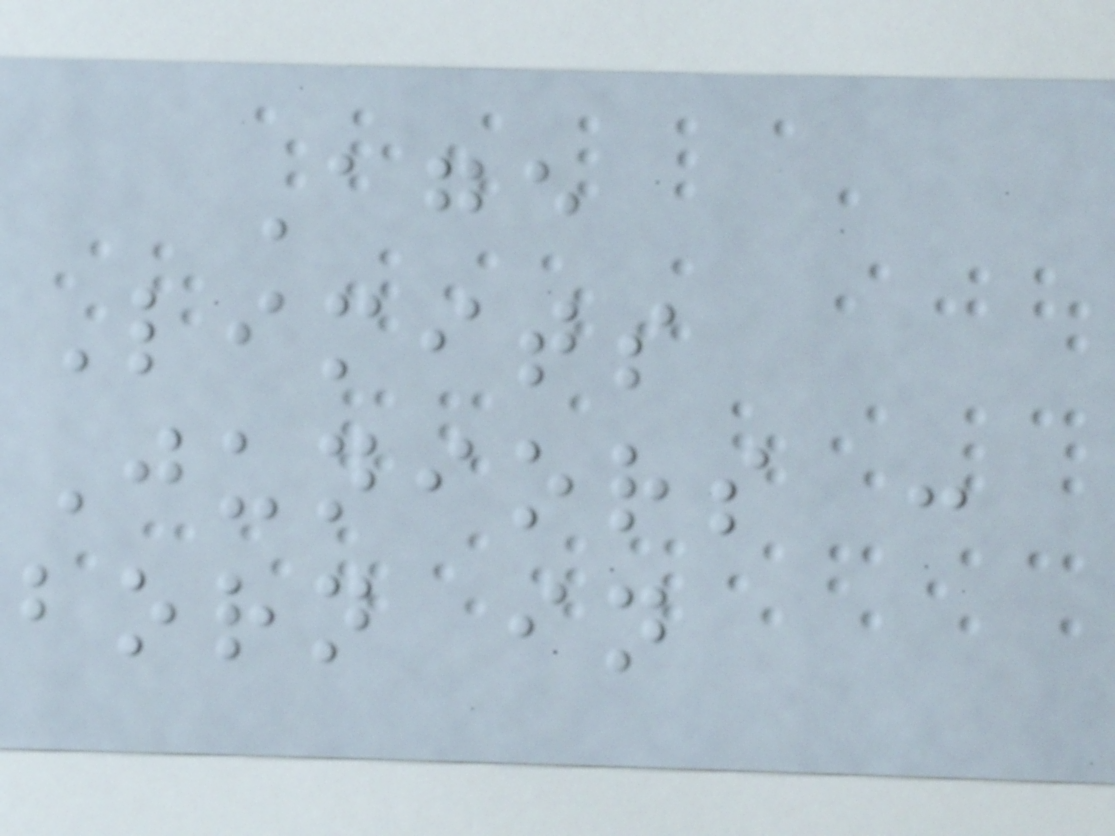Age
Limits
Juniors :
born in
